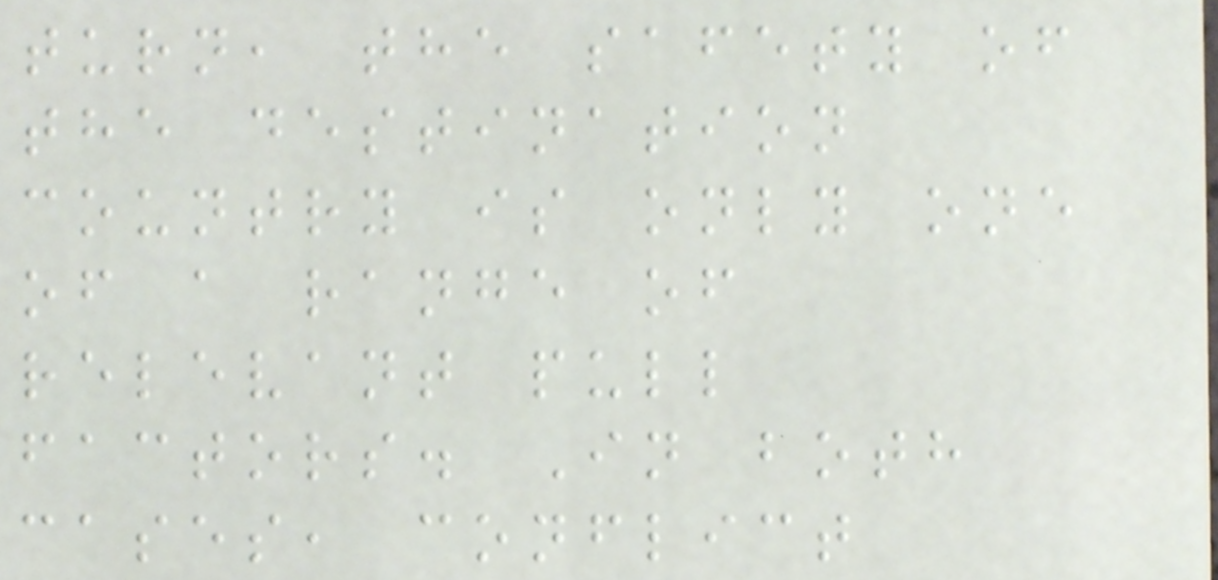turn, the safety of
the destination
country is only one
of a range of
relevant pull
factors. In both
cases, conflict
